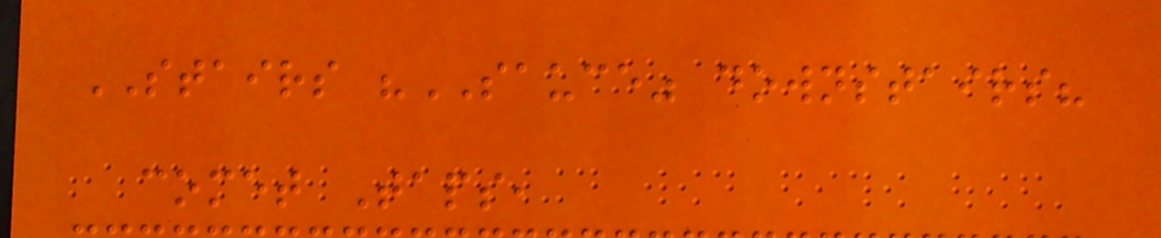STAIRS "SAUCE" downstairs?
comet Taps,
